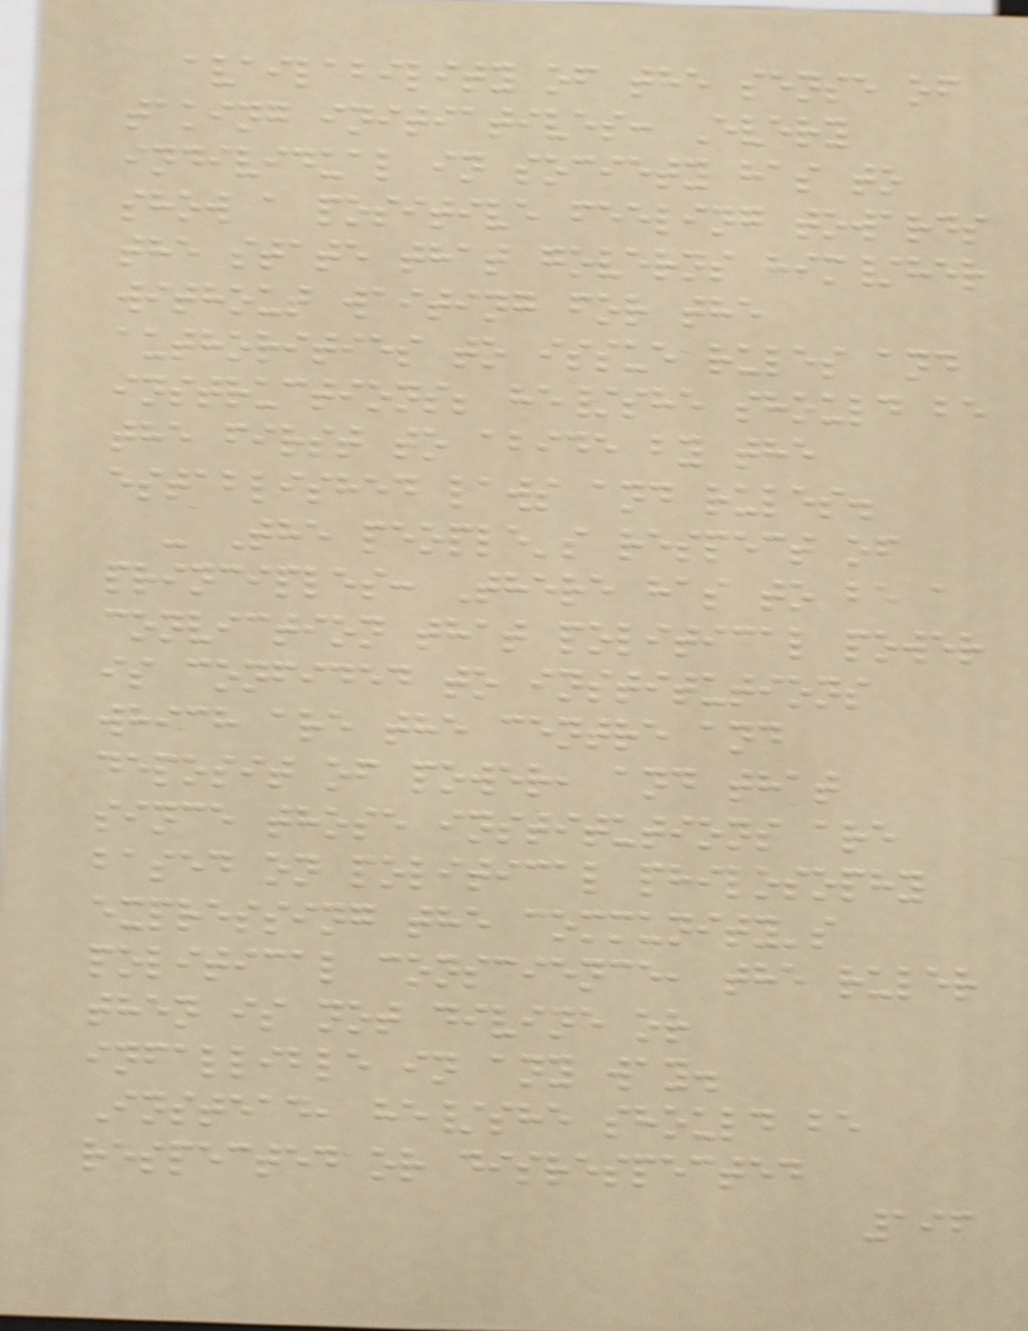availability of the sense of
taking initiatives: Every
individual in society has to
show a positive feeling towards
the state that governs him/her
without waiting for the
authorities to issue rules and
instructions; he/she should be
the first to abide by the
established laws and rules.
- The people's respect of
principles: There has to be a
conviction that political power
is confided to institutions
which are the centre and
deposit of power, and that
since those institutions are
based on political philosophy
expressing the community's
political conscience, the ruler
then is not divine or
infallible in any way.
Instead, he/she should be
respected or disrespected
196
